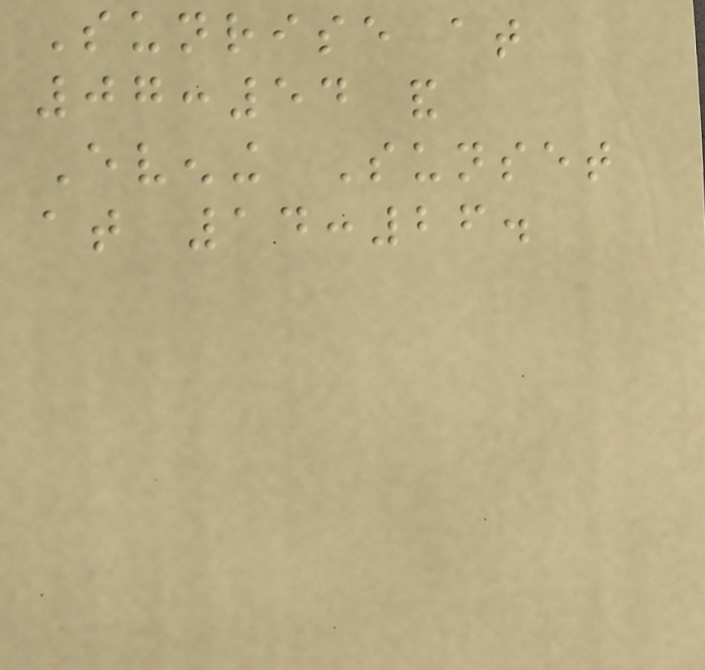Sunrise at
07:54 and
Evening Sunset
at 14:26.
